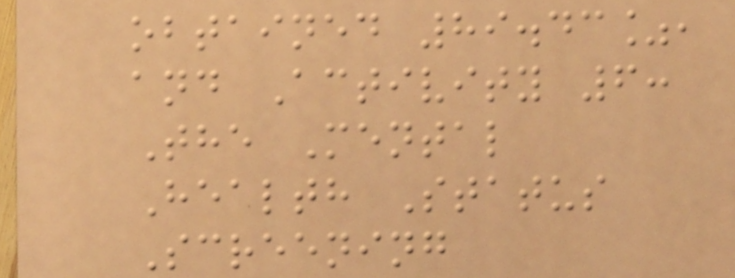obtained 89.43%,
and Activity 6:
The Mental
Health Status
Screening
